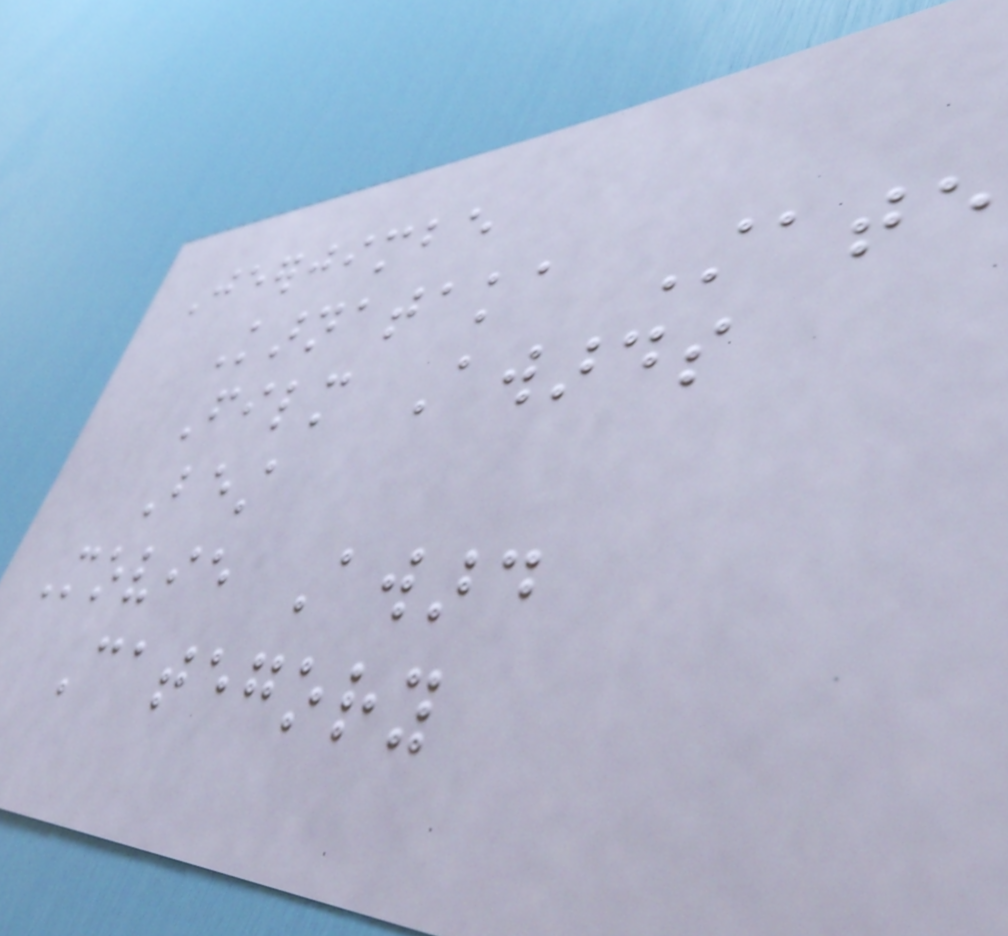Jeerjimbe
Karnataka State
Film Awards
Best
Movie Award
Category
